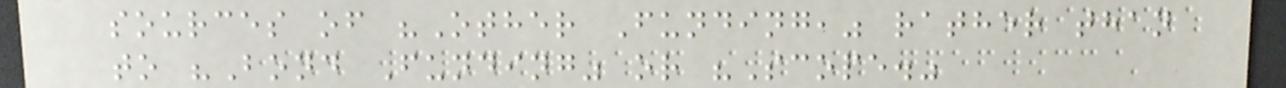sources of "Other Funding," rather than
to "Bond Funding" or "Scope."
